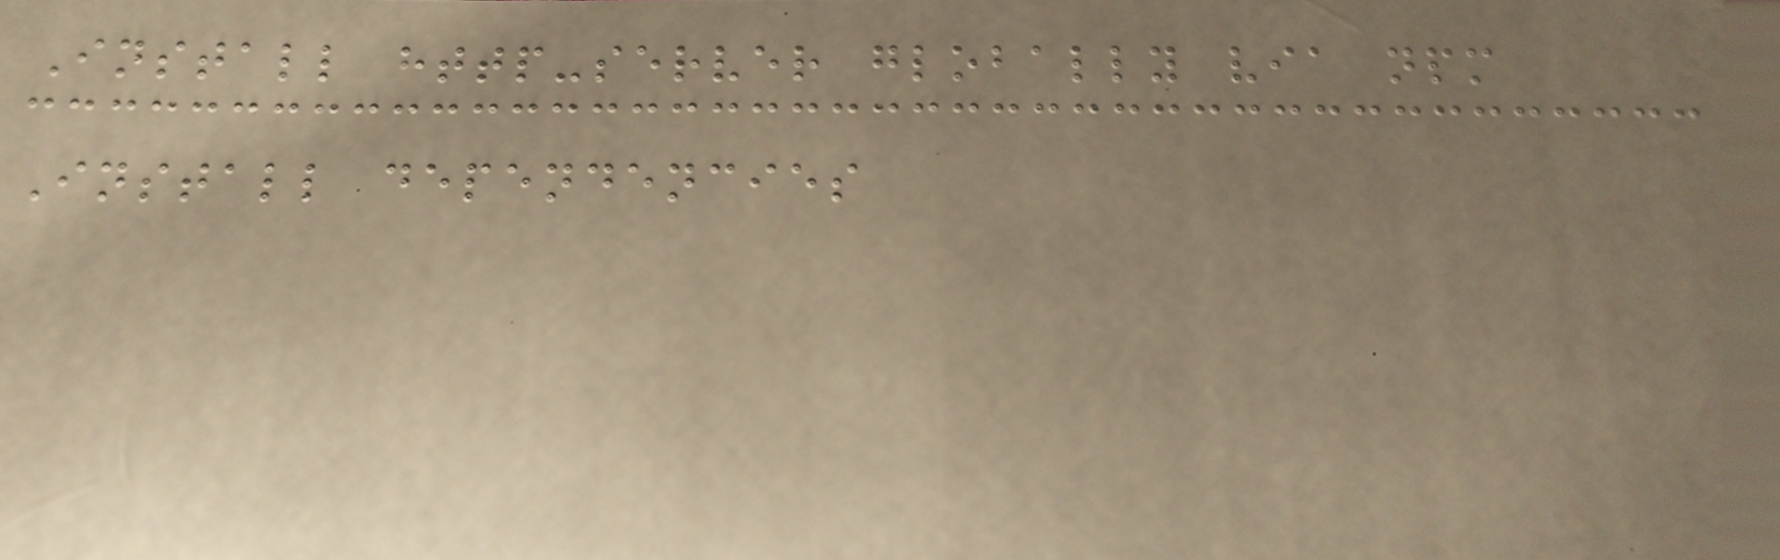Install http-server globally via npm
Install dependencies
